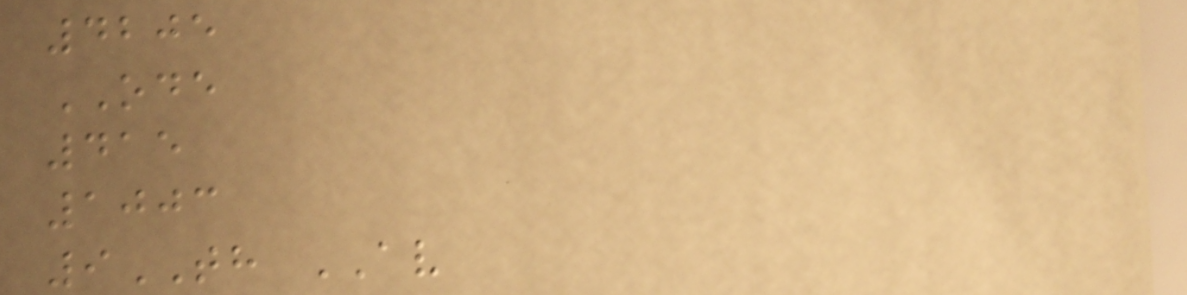4205
ODE
415
1003
9TH AV
